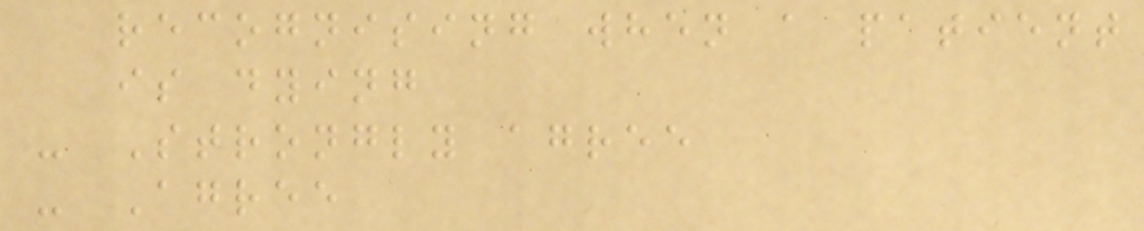recognising when a patient
is dying
- Strongly agree
- Agree
